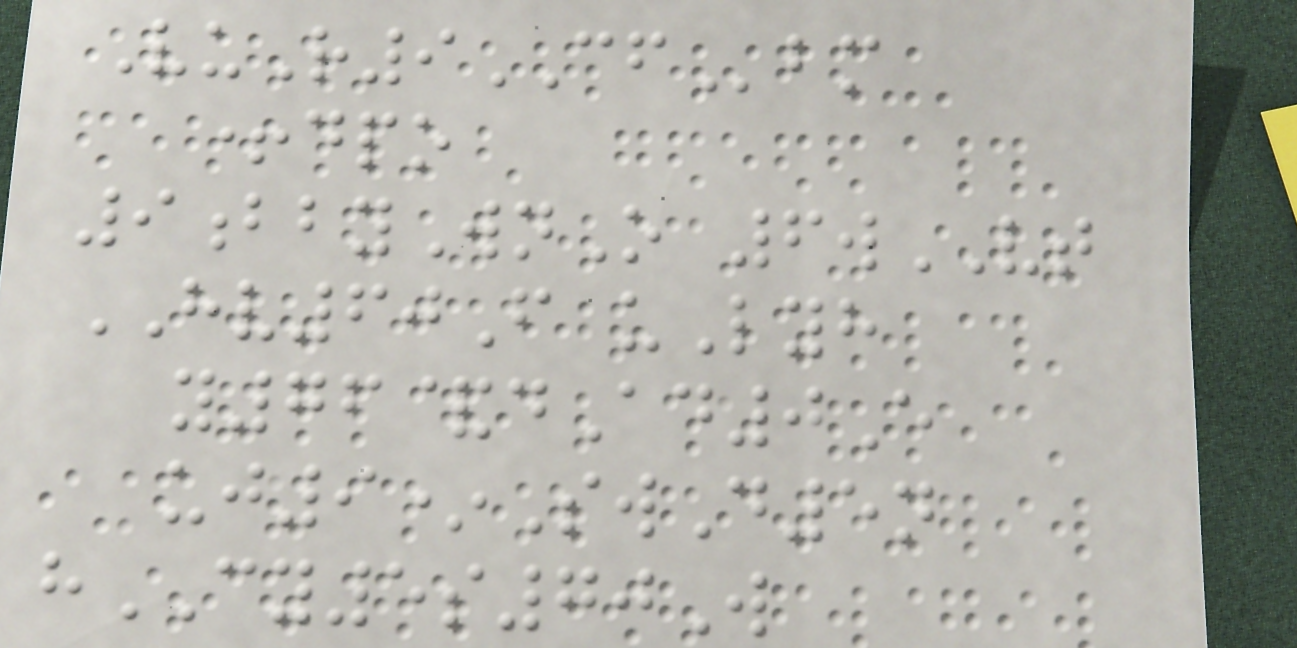VuR9CFbm
+dpo
9bbyWnO 6wVT
HV60F uLyh
y76&dAd0E
uj9*SwD5n
hCY5s70W
